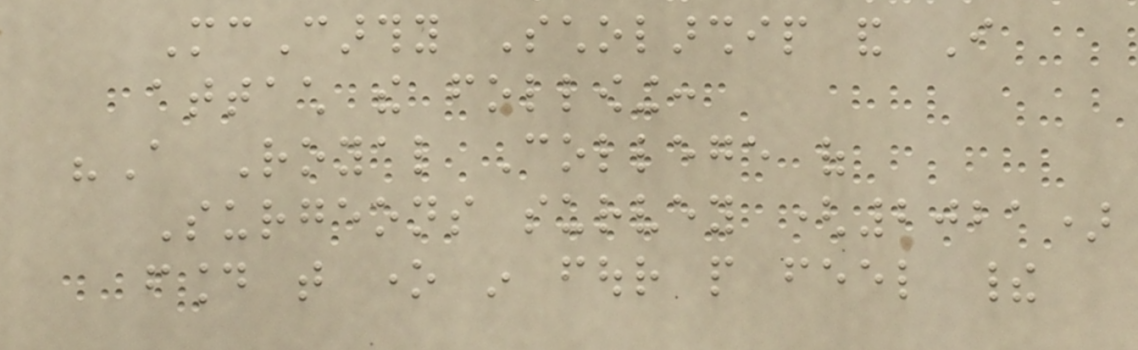McCarthy Scholarship and I
attach the following:
"A Royal College of
Surgeons survey (2021)
found that one in four people feel their
